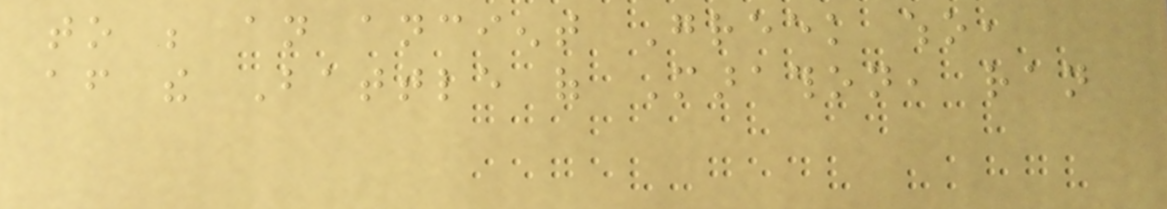to be an ancient Greek who,
after the Battle of Marathon, ran
